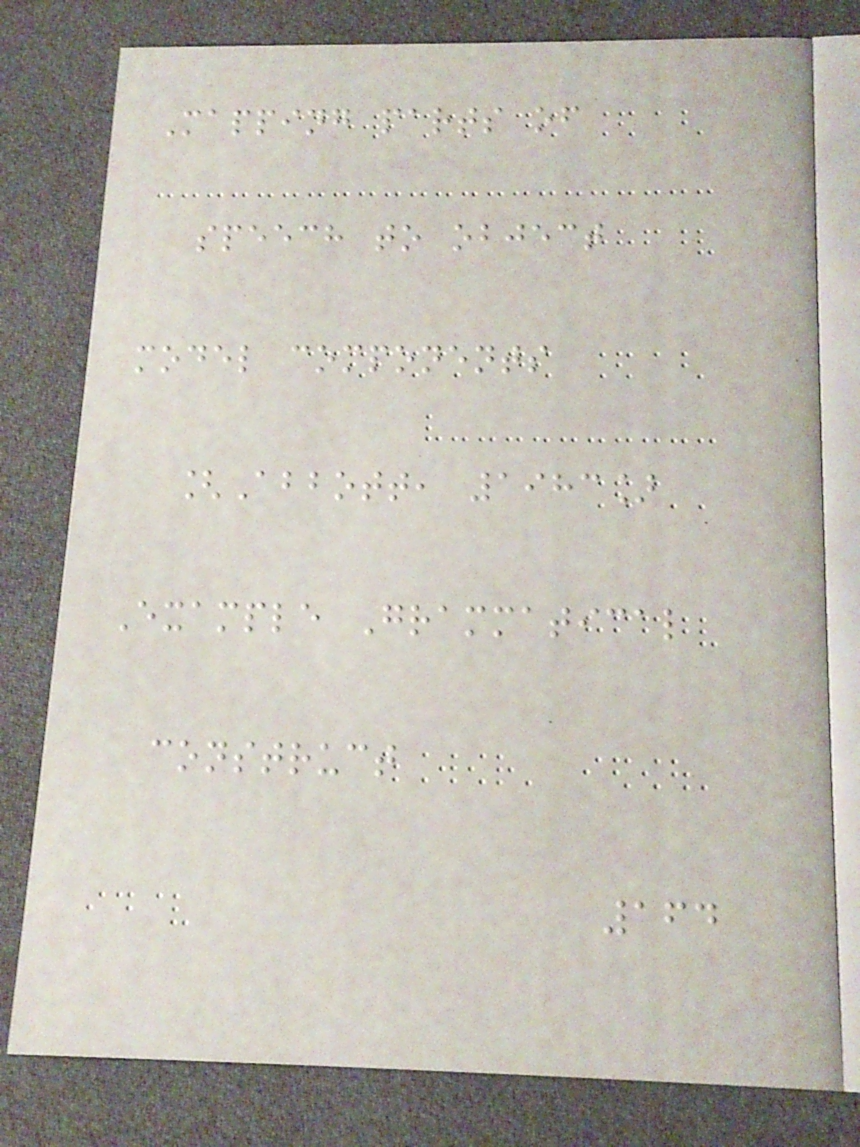Mapping parts of
speech to object
model components
[Abbott, 1983]
Example Grammatical
construct
164
